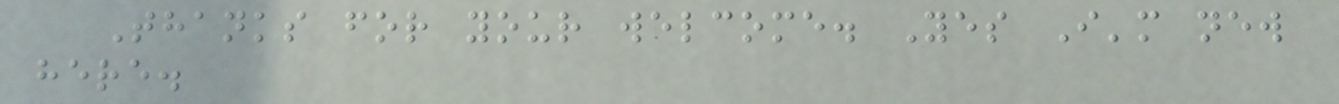Thanks for your welcome. Yes I'm new
here.
